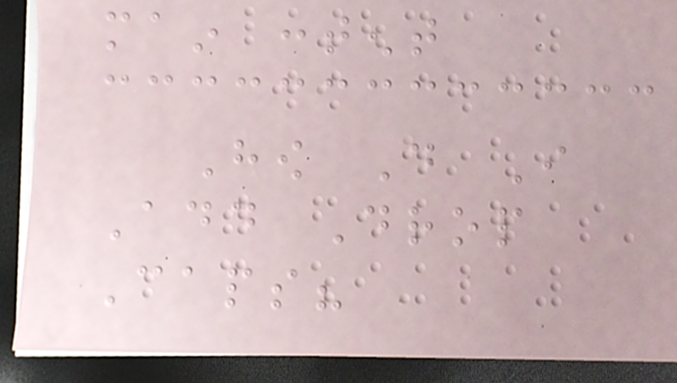main content
How Do I
Add Drop
Caps?
